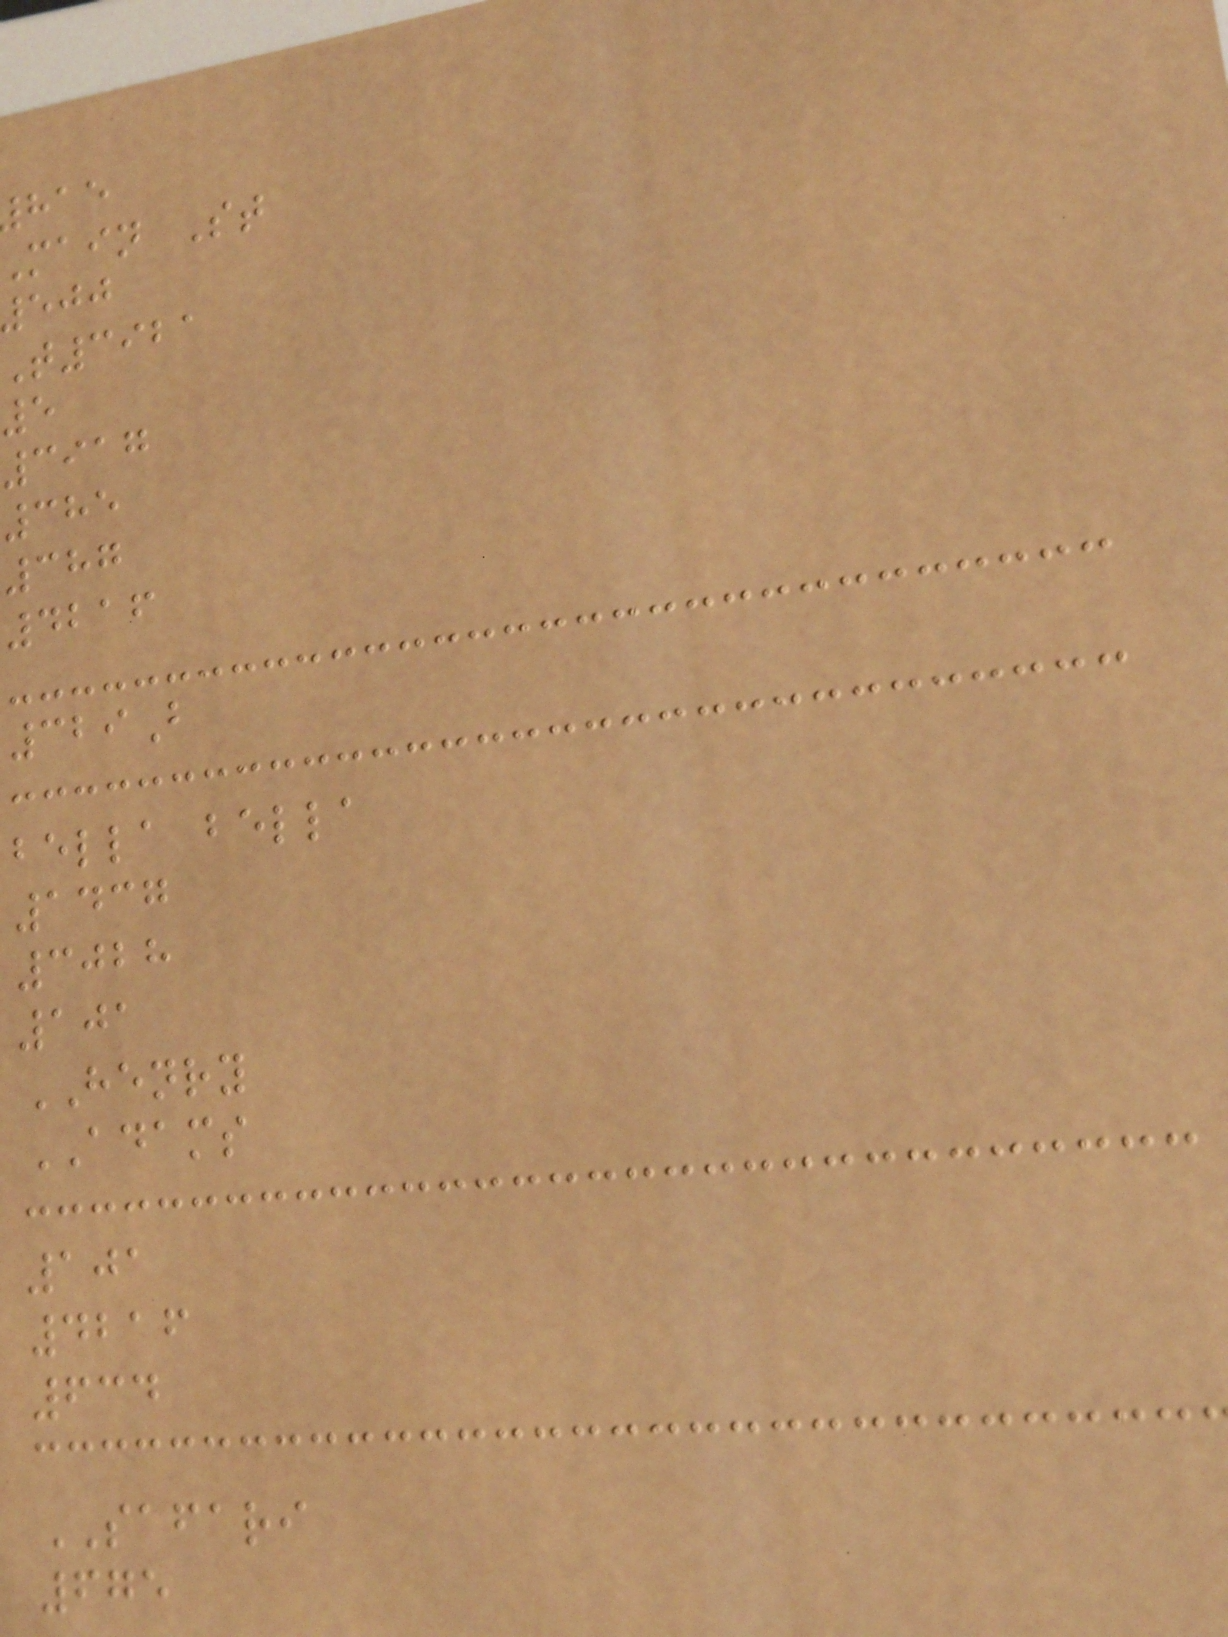main St
T3921
5
3917
385
387
4216
329B
bella bella
1437
3028
101
HENRY
ADAMS
101
4216
634
SAFARI
675
